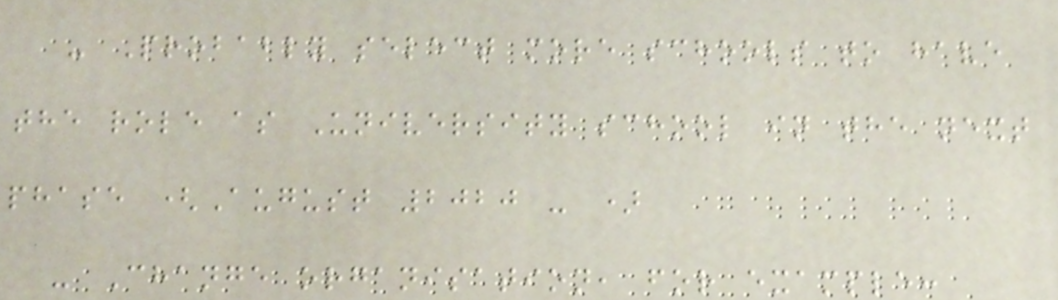- Probably select more schools to have
the role as University school in the next
phase (August 2020 - )
- Change organisation, for example:
